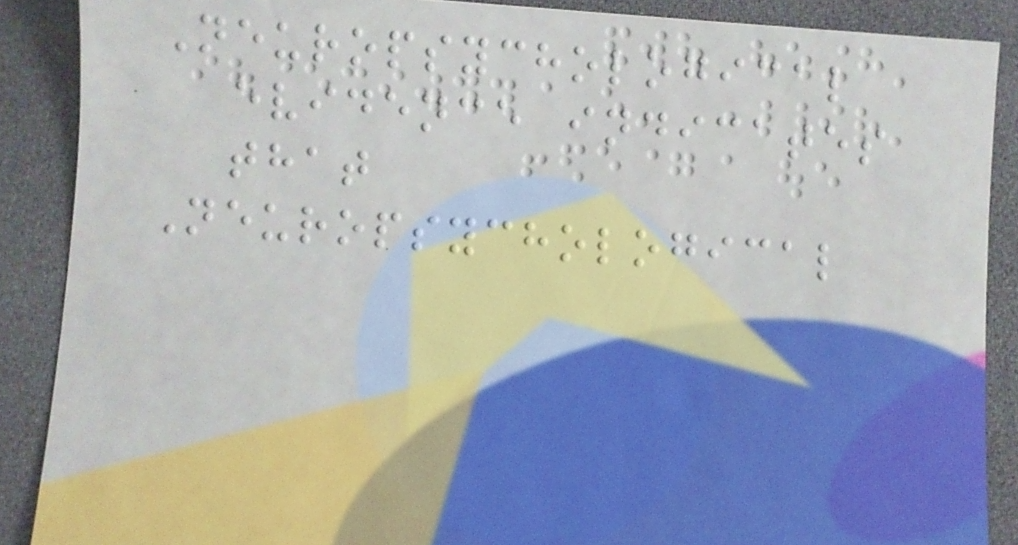Neuropsychological
evidence indicates
that
Neuropsychological
